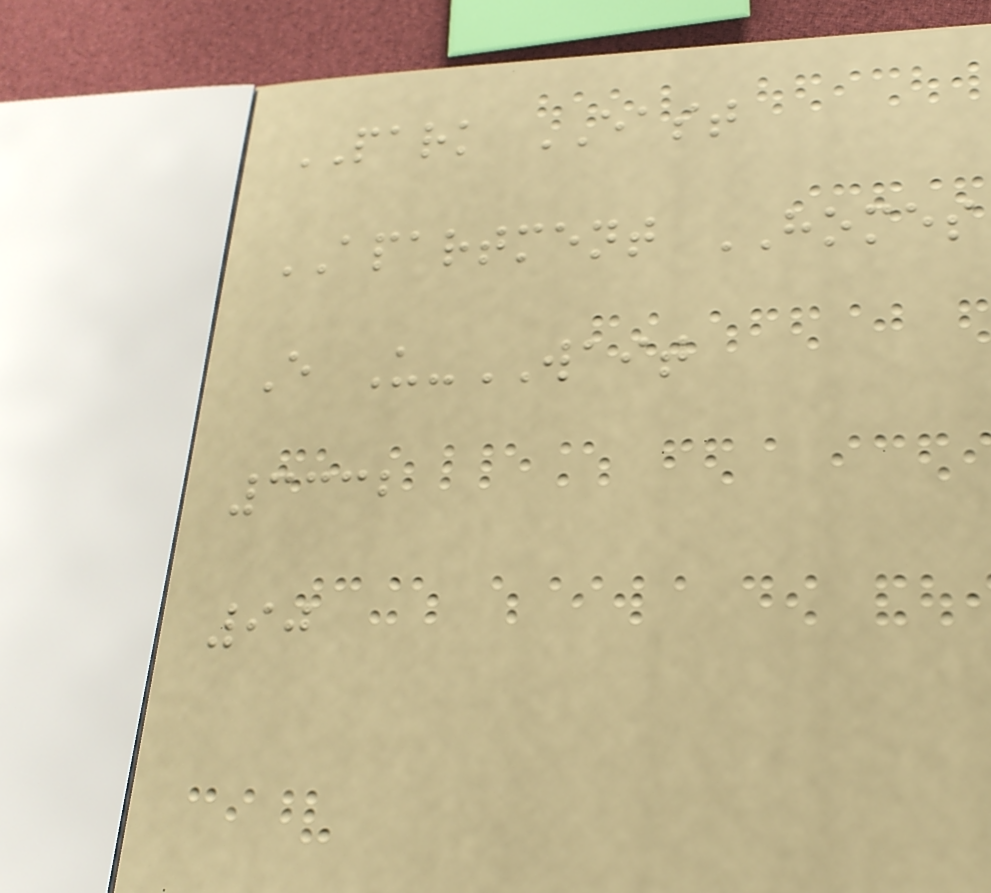PARK EAST
APARTMENT HOMES
E U-WAIT
3332
90
